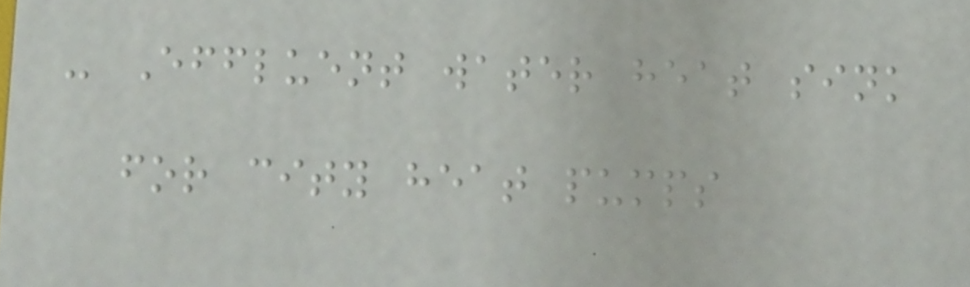- Effluent water heat sink
for city heat pumps
